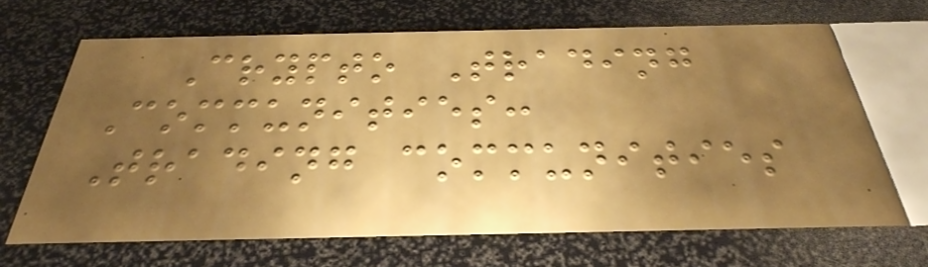Crypto Trading
Communities:
Trading communities
